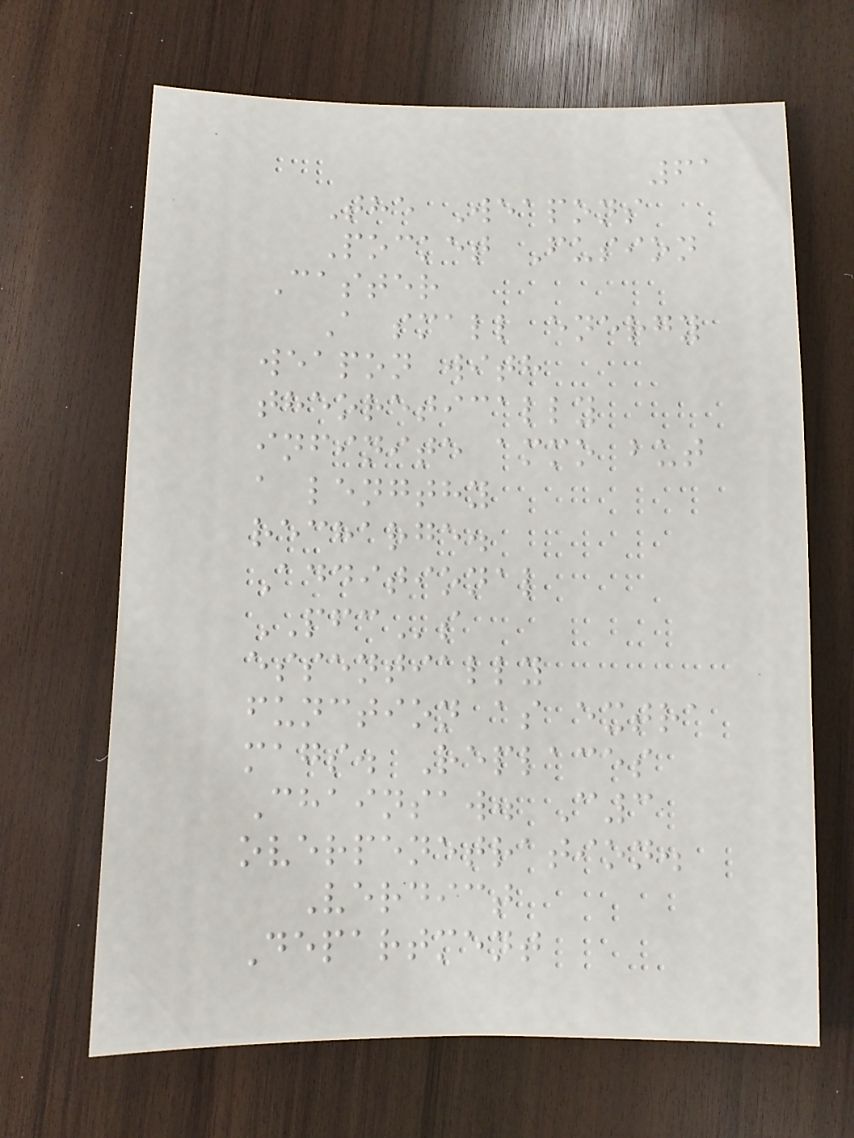61
The Weapons
Pocket Fusion
Caster
A small energy
weapon with
theoretically
infinite ammo but
a lengthy
recharge.
Additional
PFCs
essentially
function as extra
mags. Replaces
Chainsaw. C3
overpenetration.
Verdict
Department
